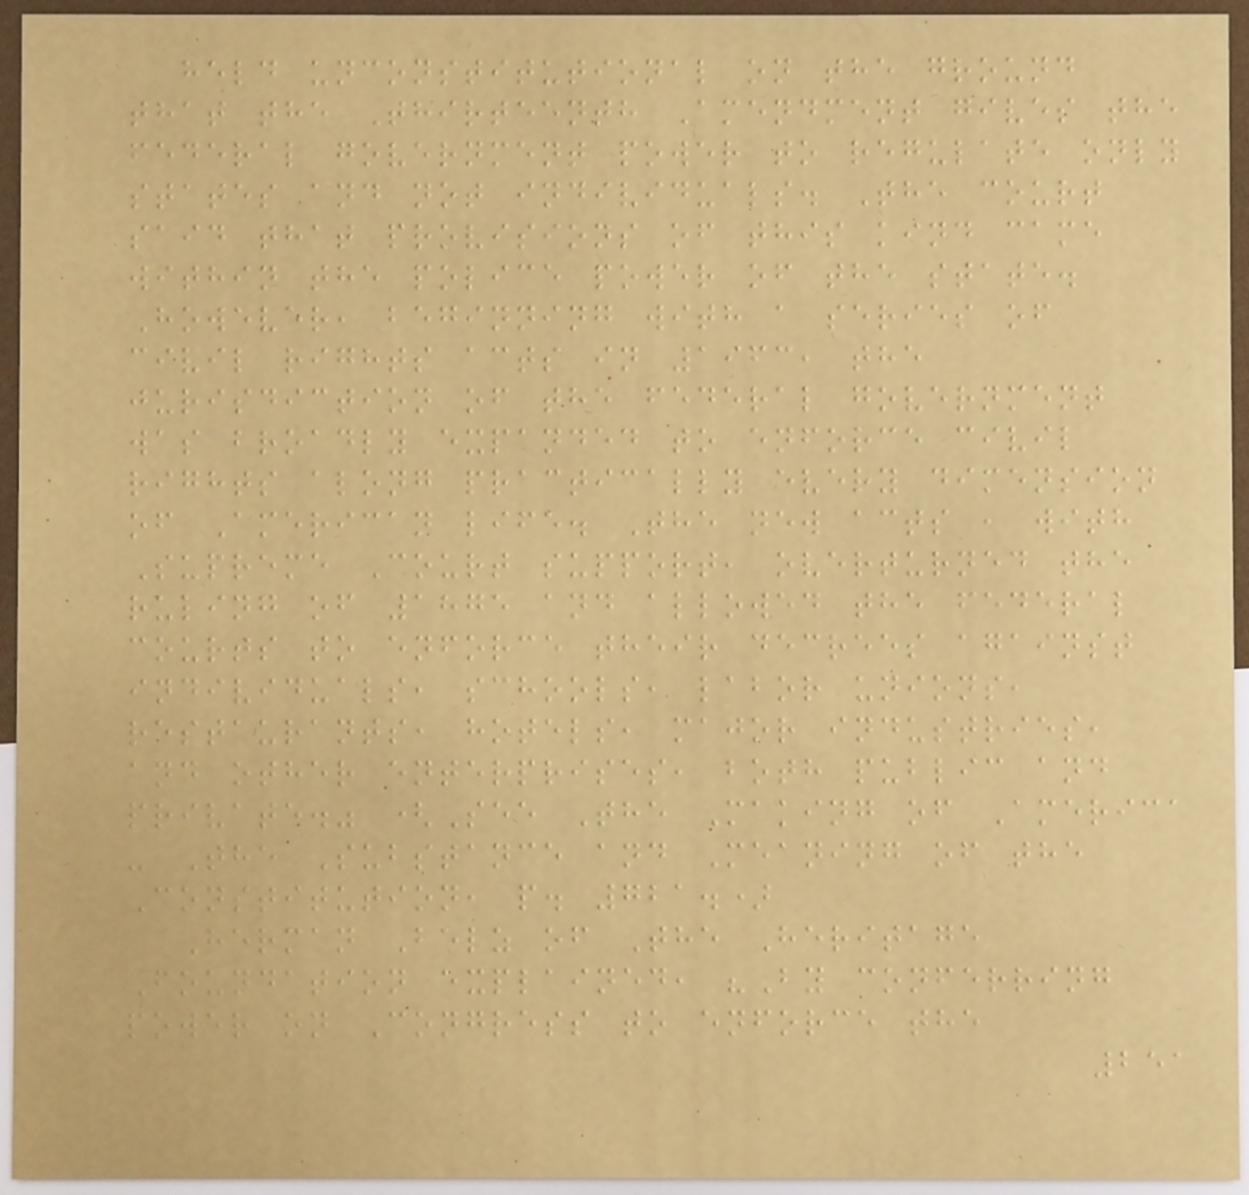held unconstitutional on the ground
that the Thirteenth Amendment gives the
federal government power to regulate only
states and not individuals. The court
said that provisions of this kind came
within the police power of the state.
However, beginning with a series of
civil rights acts in 1963, the
jurisdiction of the federal government
was broadly expanded to enforce civil
rights along practically every dimension
of American life. The new acts , with
Supreme Court support, overturned the
ruling of 1875 and allowed the federal
courts to enforce their decrees against
individuals, schools, labor unions,
restaurants, hotels, major industries,
and other enterprises, both public and
private." (See The Making of America
- The Substance and Meaning of the
Constitution, p. 721.)
Herman Belz of The Heritage
Foundation explained, "By conferring
power on Congress to enforce the
251
